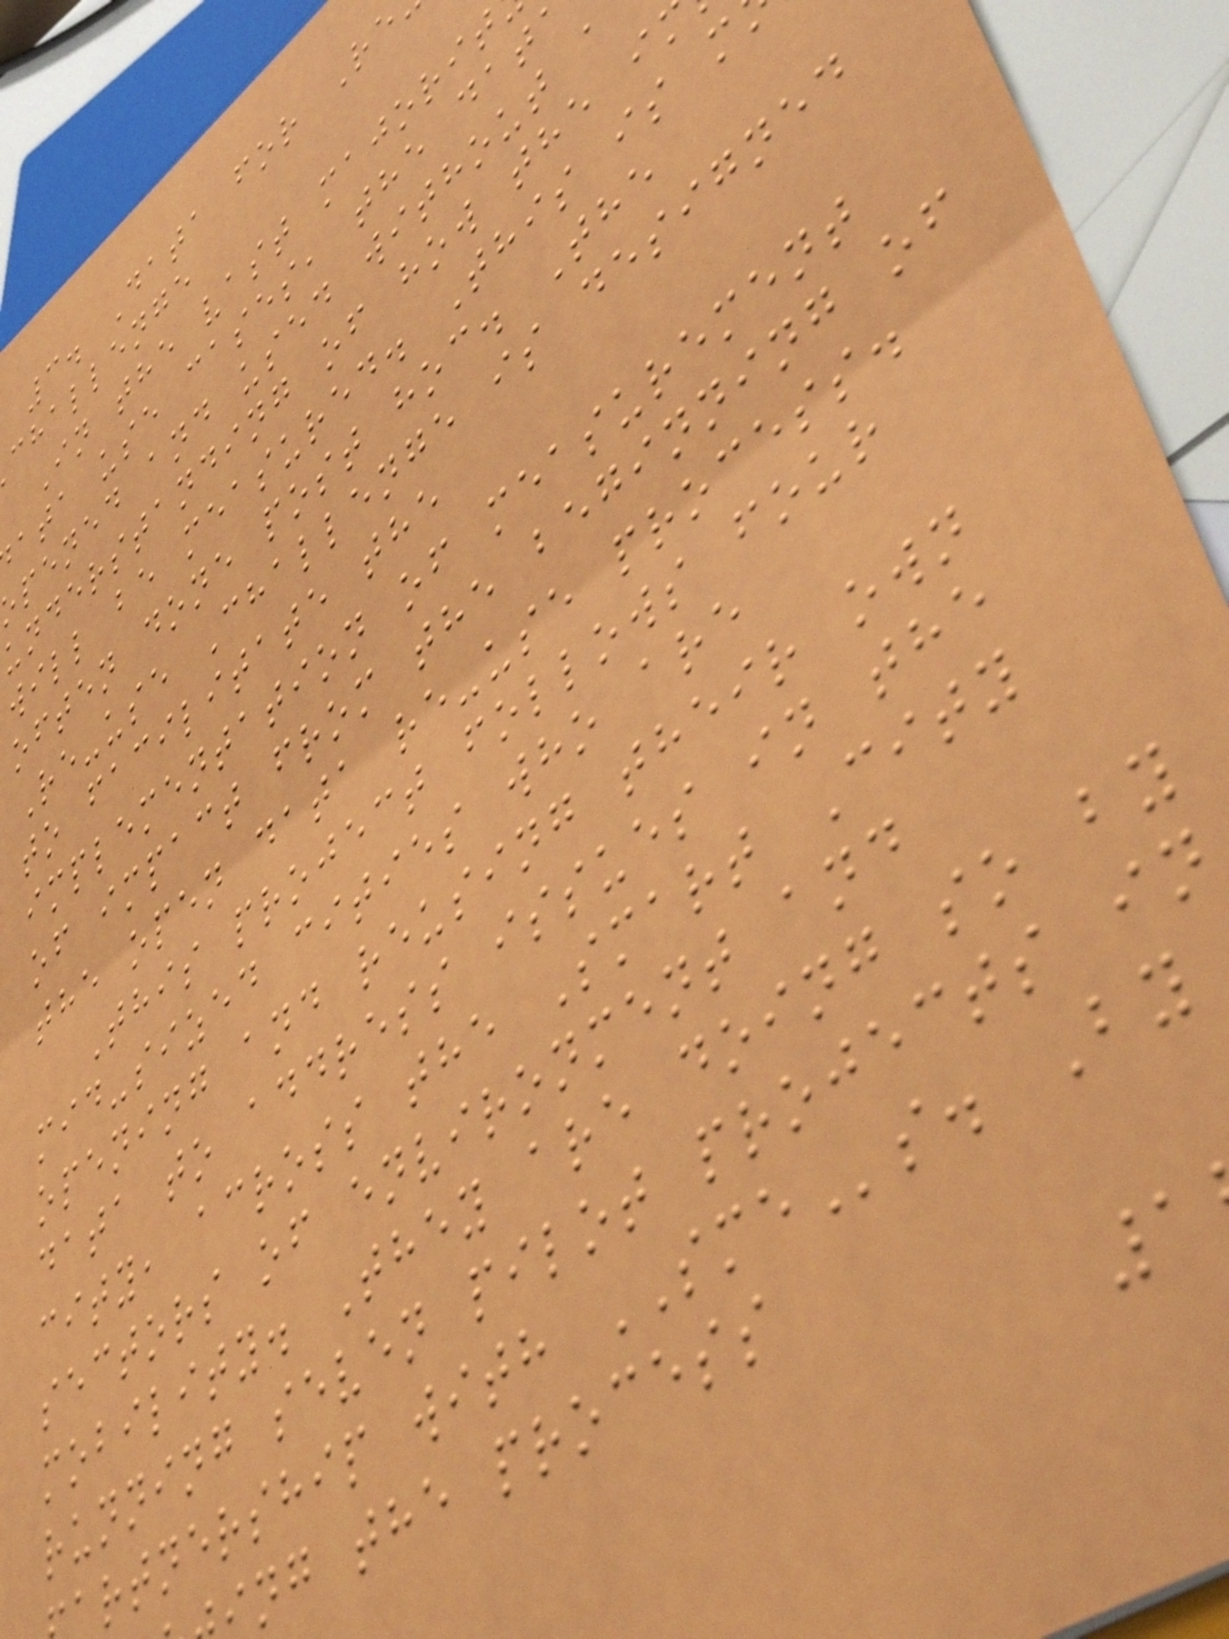3. Data for Re
challenge
In the vast majorit
ata use cases, the dat
pened and used without a
understanding of how the i
will be measured. This is m
often done post hoc. The
Re-use Challenge is designed
to facilitate the
implementation of measurement
of impact from the beginning of
the open data re-use process.
This project follows four
mid-sized cities who are
opening and reusing their own
data to address issues in the
city, across the Smart City
sectors of environment and
mobility. They are doing so by
running seven pilot projects in
rtnership with SMEs. By
ng the process
